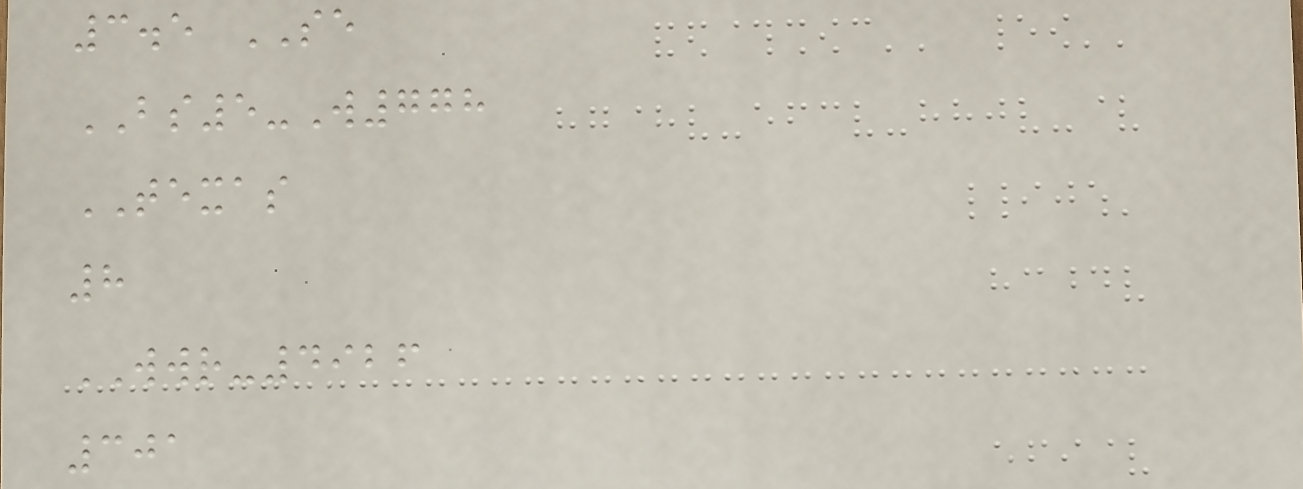3.5 SE
BS5-W778
TEXAS
8
WWR-4926
301
